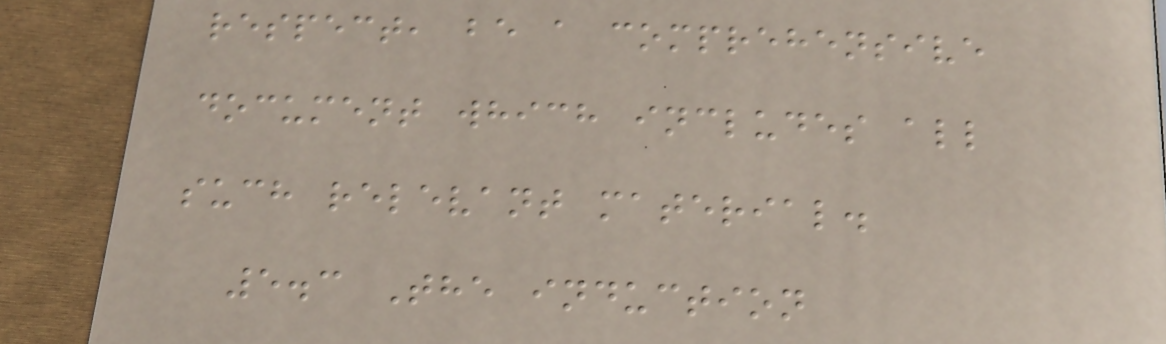respect, be a comprehensive
document which includes all
such relevant material.
5.3 The induction
